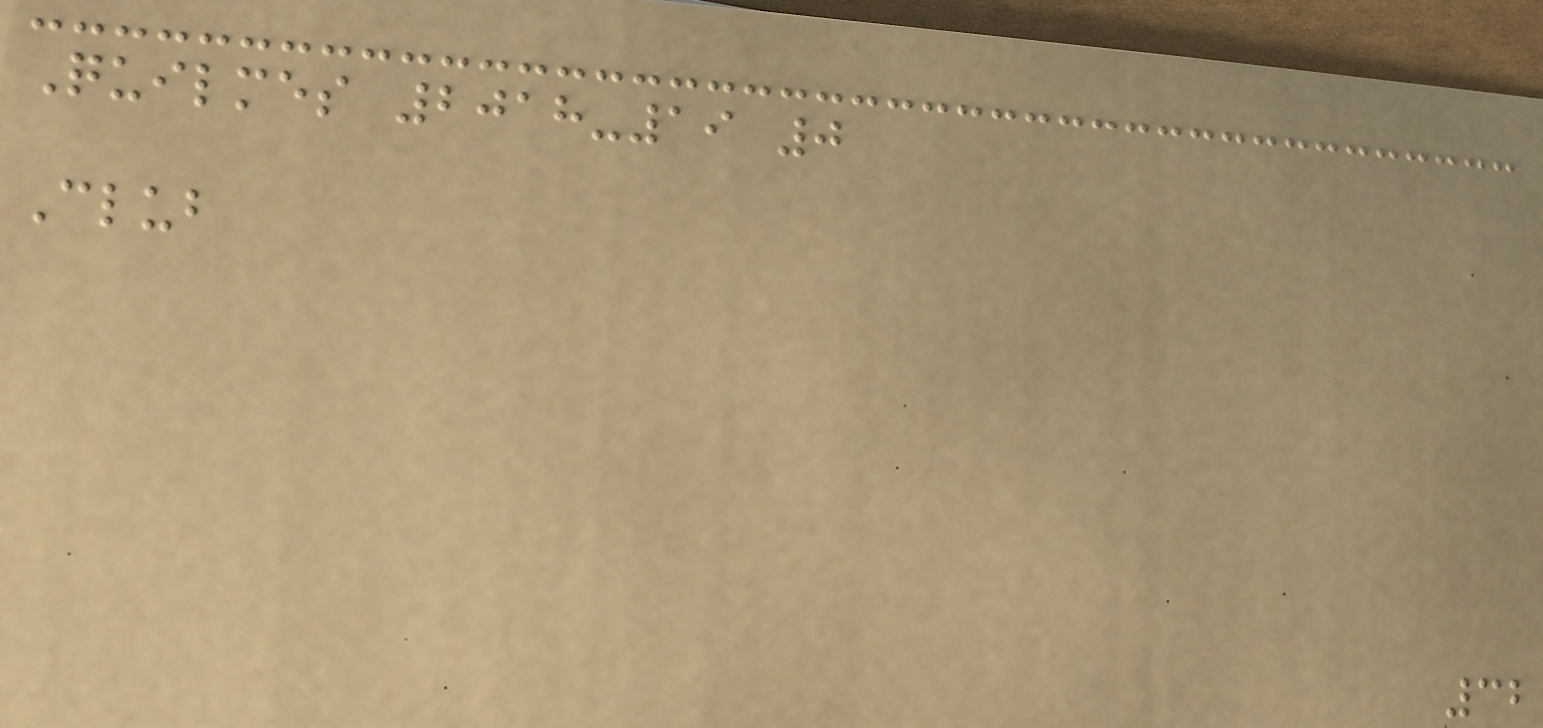Quilmes 2018-19 0
Club
32
